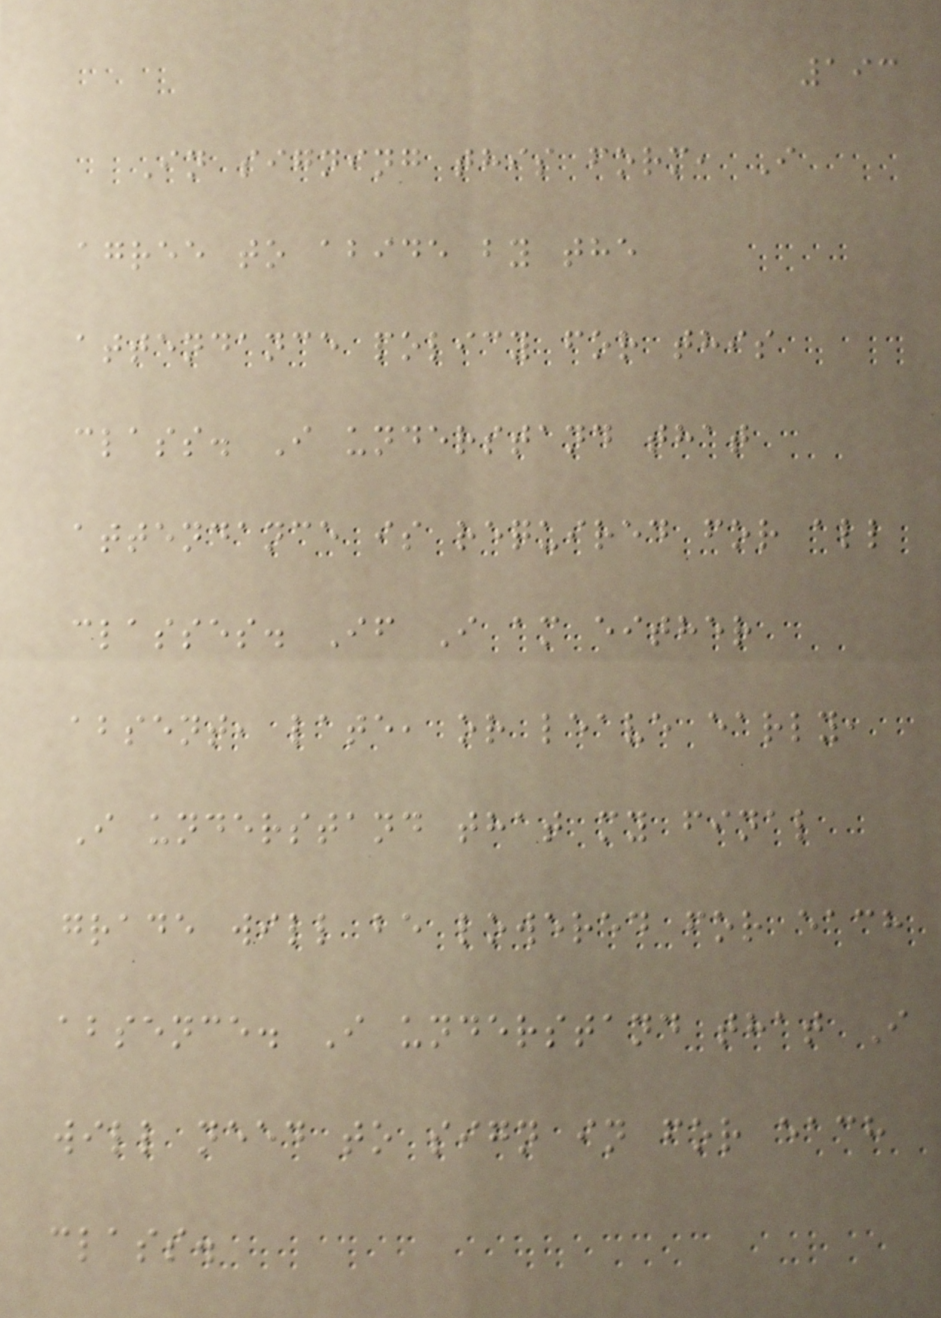193
In signing this form, I
agree to abide by the
attendance policy for this
class. I understand that
attendance is required for all
classes. If I am either
absent, late, or leave early,
I understand that my final
grade will be lowered for each
absence. I understand that I
will need to sign in for each
class.
